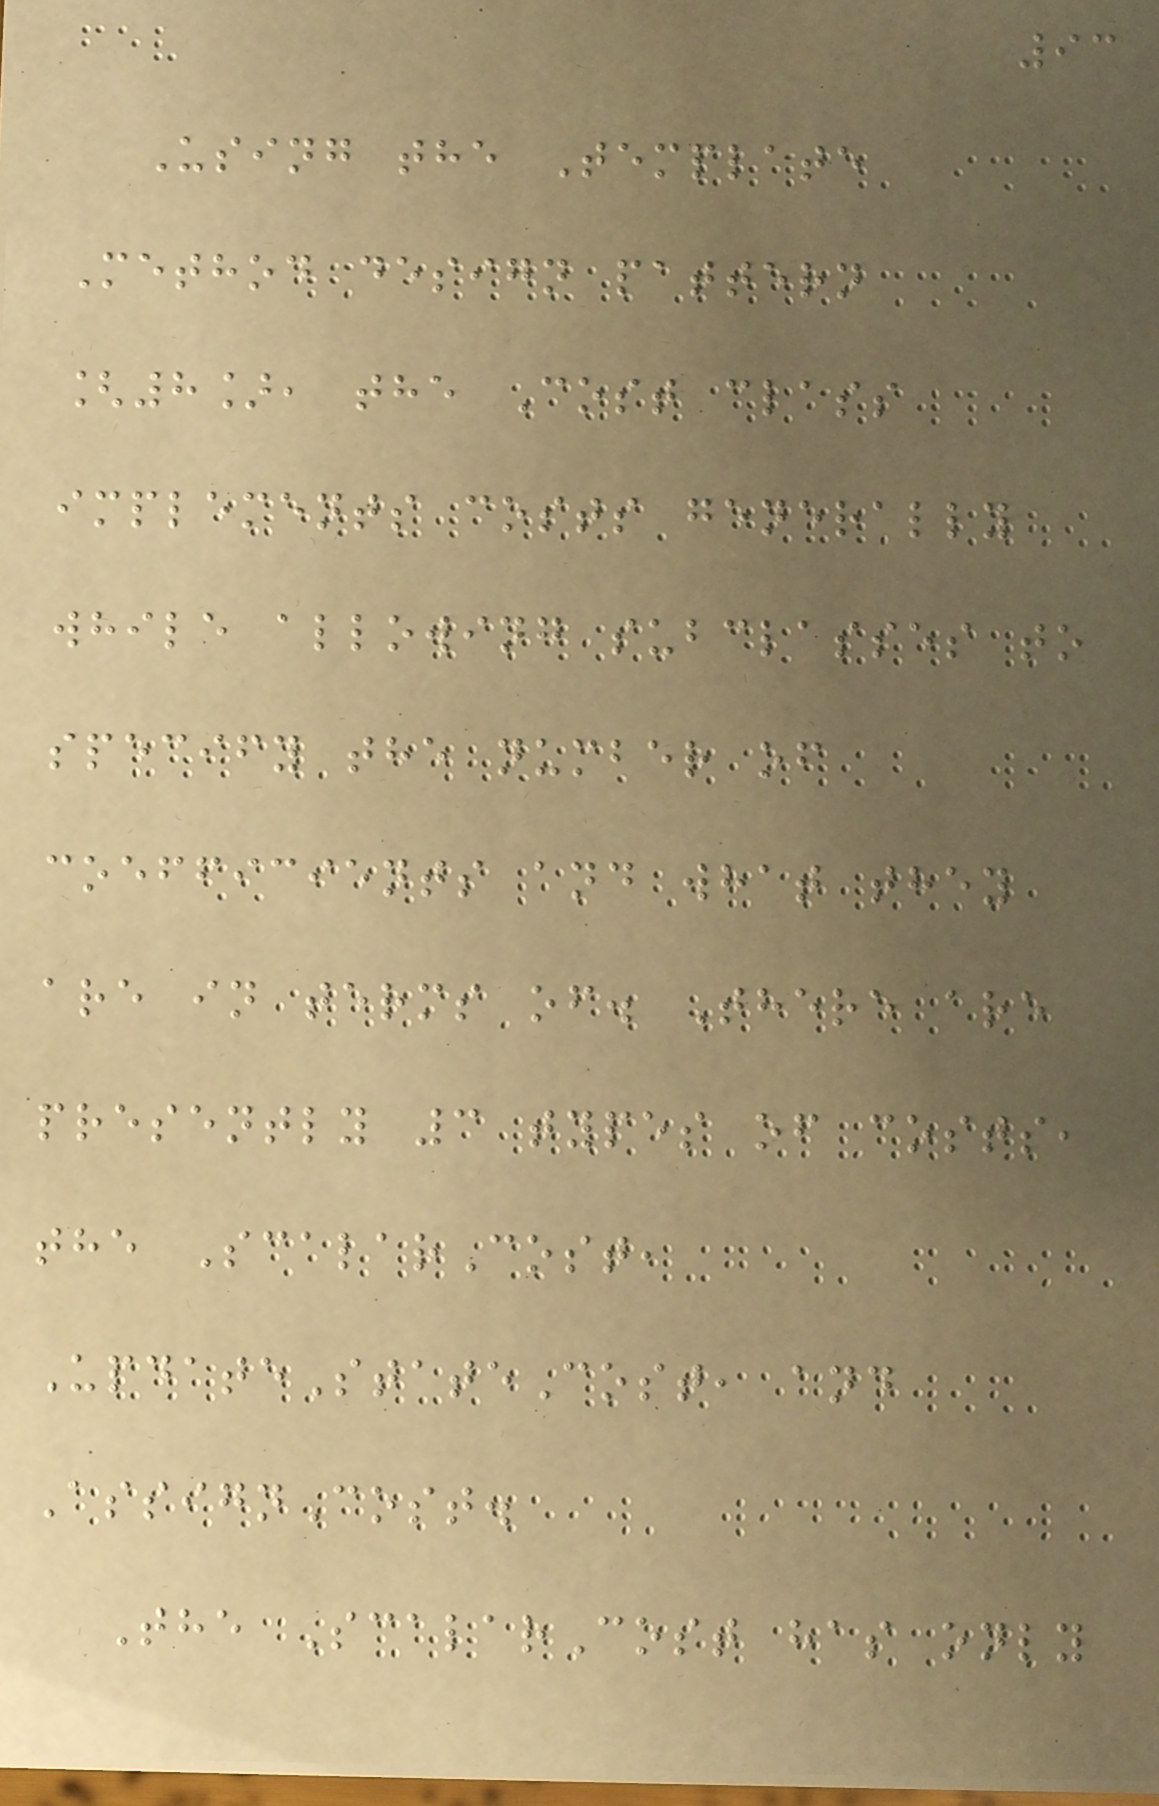93
Using the Template
Method design pattern
[8], the Cost class
implements costs generally
while allowing subclasses to
specify the number of
coefficients and what they
are in terms of. There are
presently 3 types of costs,
the ScalarCost,
UpdateStateCost, and
AssignCost.
The ScalarCost has only
